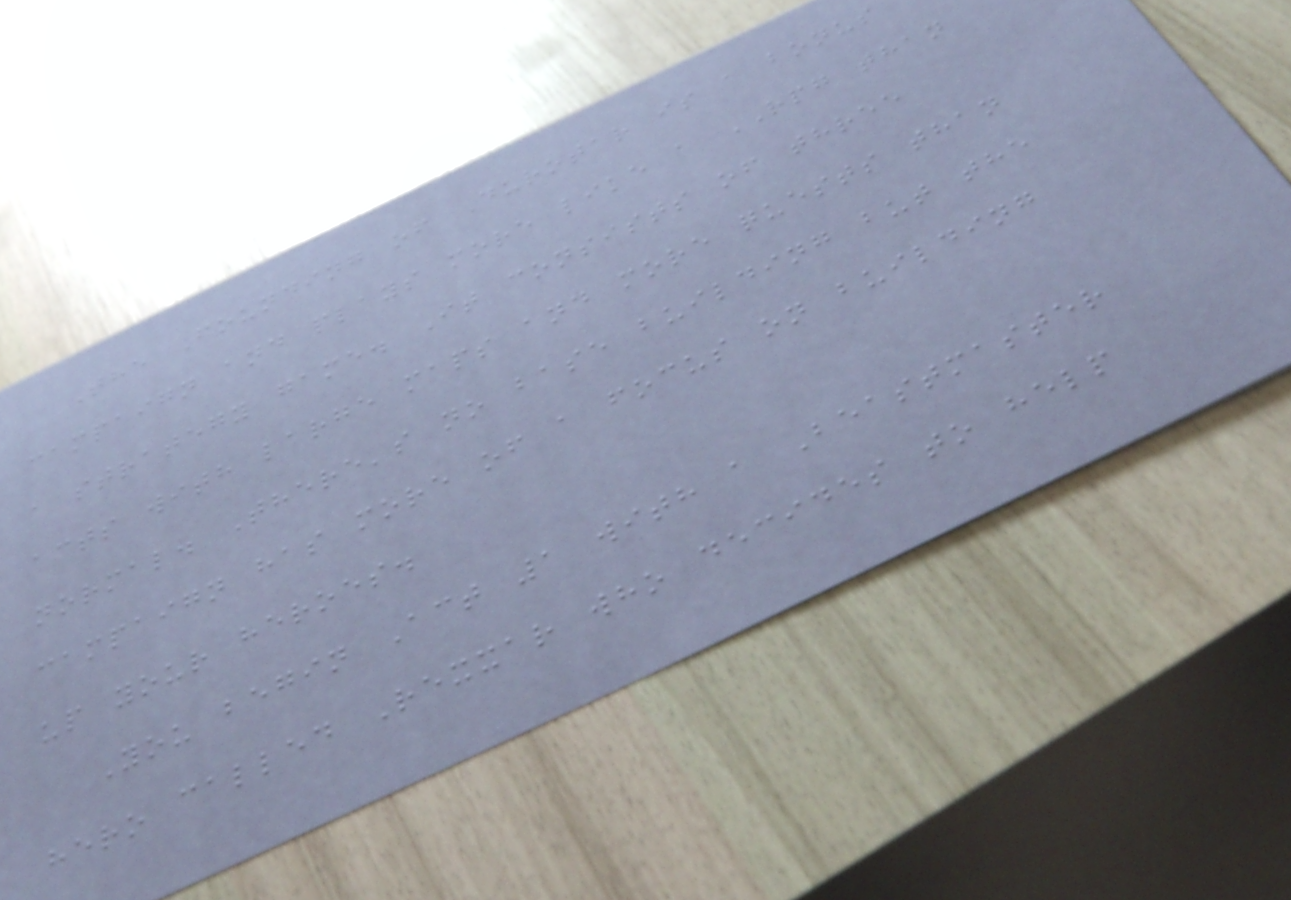The Founding of Durotar is a bonus
campaign and plays more like a RPG than
a strategy game. It consists of three
acts with large maps and more quests than
normal. There's no base building but the
campaign has more of a focus on building
up your heroes.
You begin Act 1 with a Beastmaster
hero called Rexxar who decides to help
